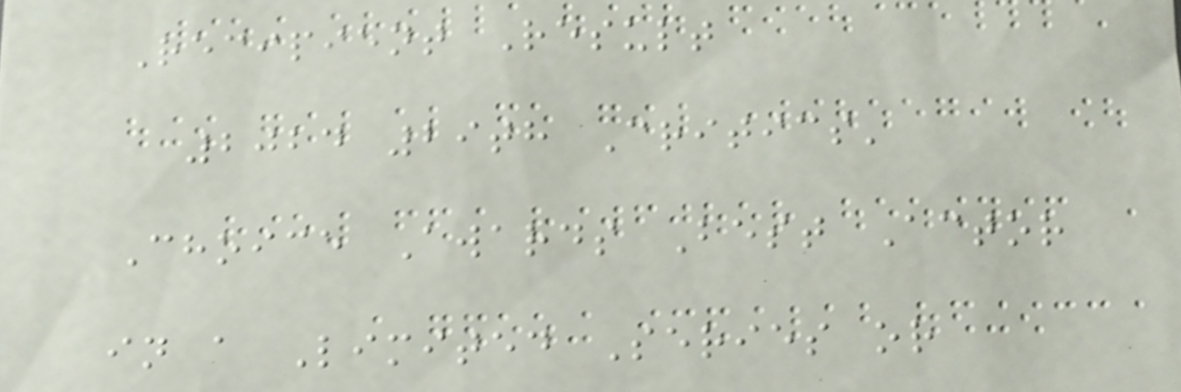Recipient Result
2024 29th Critics'
Choice Awards Best Actor
in a Limited Series or
